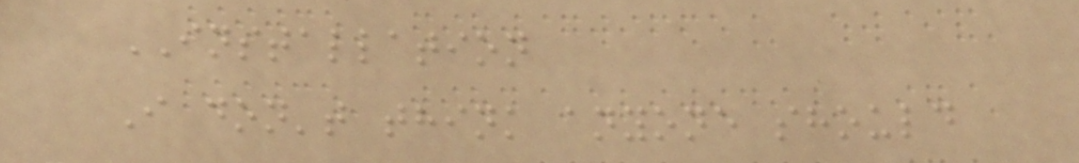INSTALLATION
I don't think anyone should
